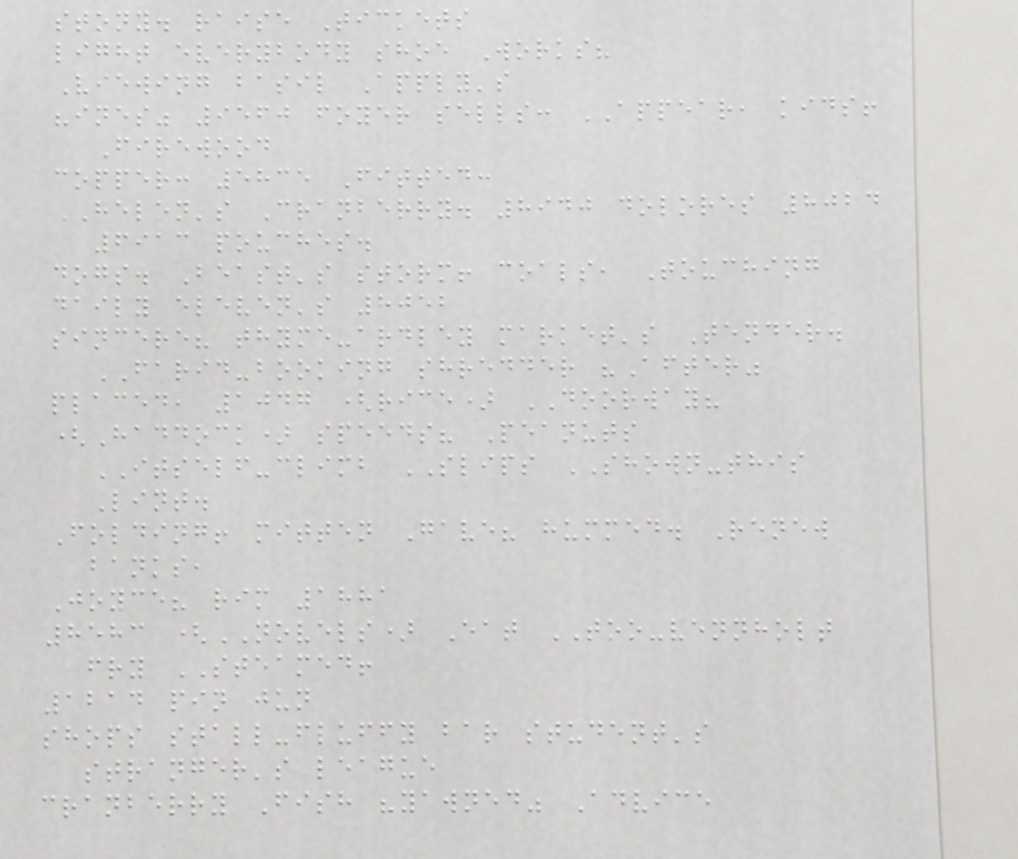stony. raise Tickets
light everybody shoe Works?
Viewing basil Apply's
"ines" 9560 foyer sells: APPEAR, kids!
Firewood
copper: 5835 Fitted:
HELEN's Cranberry. 8940 dolores 8024
6913 pouches.
dogs. Beast's storm! coals, Touching
daily eleven's 8052
sincere? thyme-ardley market's Tender.
FARID-booking shredder "After"
placed, 1047 (rice) DOORWAY?
(Haddock) speeds? Peanuts
ITSELF-climb SLIPS SHOWN-this
Lint.
Folding! mitten Gave? hummed. Renew
banks,
Joyce? rim 1881
8583 (NOVELS) Eat TOO-vennholt
fry STEAMED!
1214 pin jun
shops stall-fluffy bar student's
stranger's league
cranberry Fish "yawned" Advice
